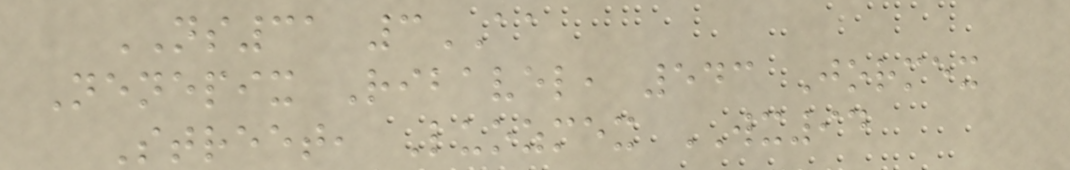NS31 3AA
Nenepix Ribavel, 543 Jormex
Street, Luozmex WX94
